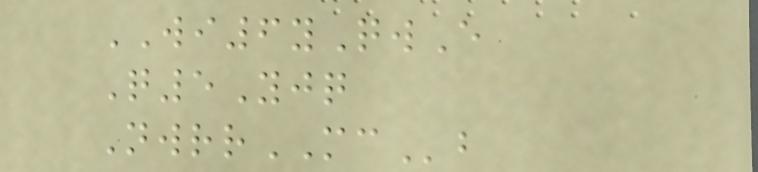WI6yQwE
Q5Yjq
NwrrMCb
